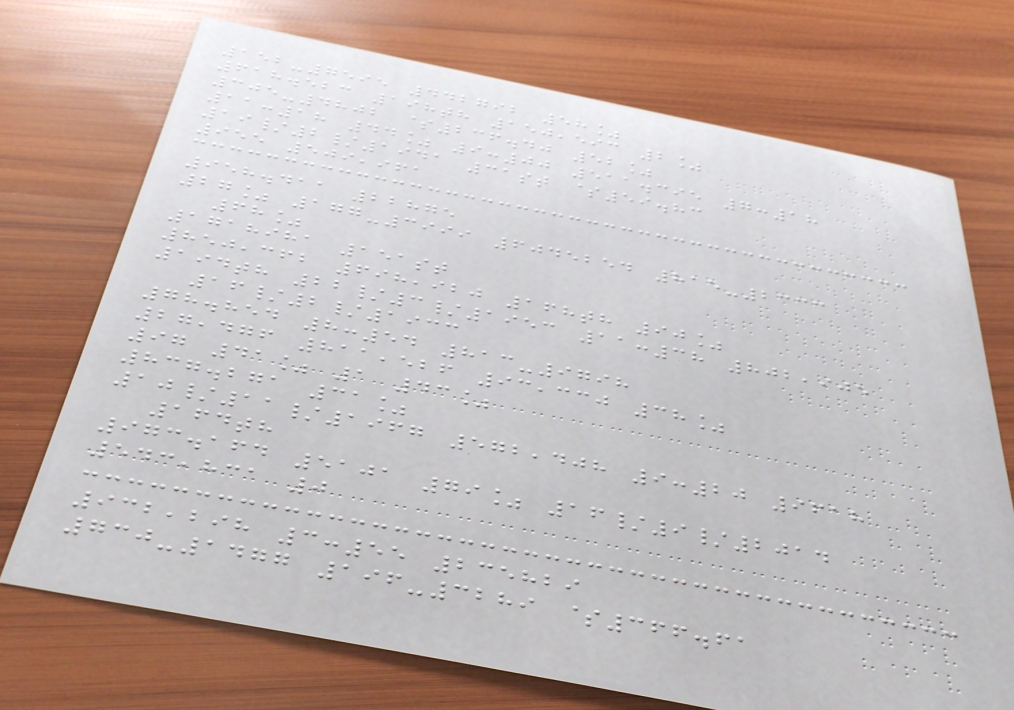152-7595 442792 58%
618.523 198th 150,593 2%
305-4802 $236.40 52%
11:18 44% 9:00 511.395 7:18
19/2/1941 31st $59.83
955 509,961
958.411 22875
27% 177-3999 6045254 815-2333
68%
1718981 151st
850,362 698,920 168th 90%
194th 22/3/1953 11:38 802,905
16/2/1933
78.854 8:54 813-9798
27,476 811,526 93,330 38%
97 41% 1 43%
837.271 31%
10/11/1967 572,408 9:20 9618
164th
973.164 5101 79% 16/9/2014
543,831 0
932,298 3:55 235829
730-1477 196-3289 $366.61
